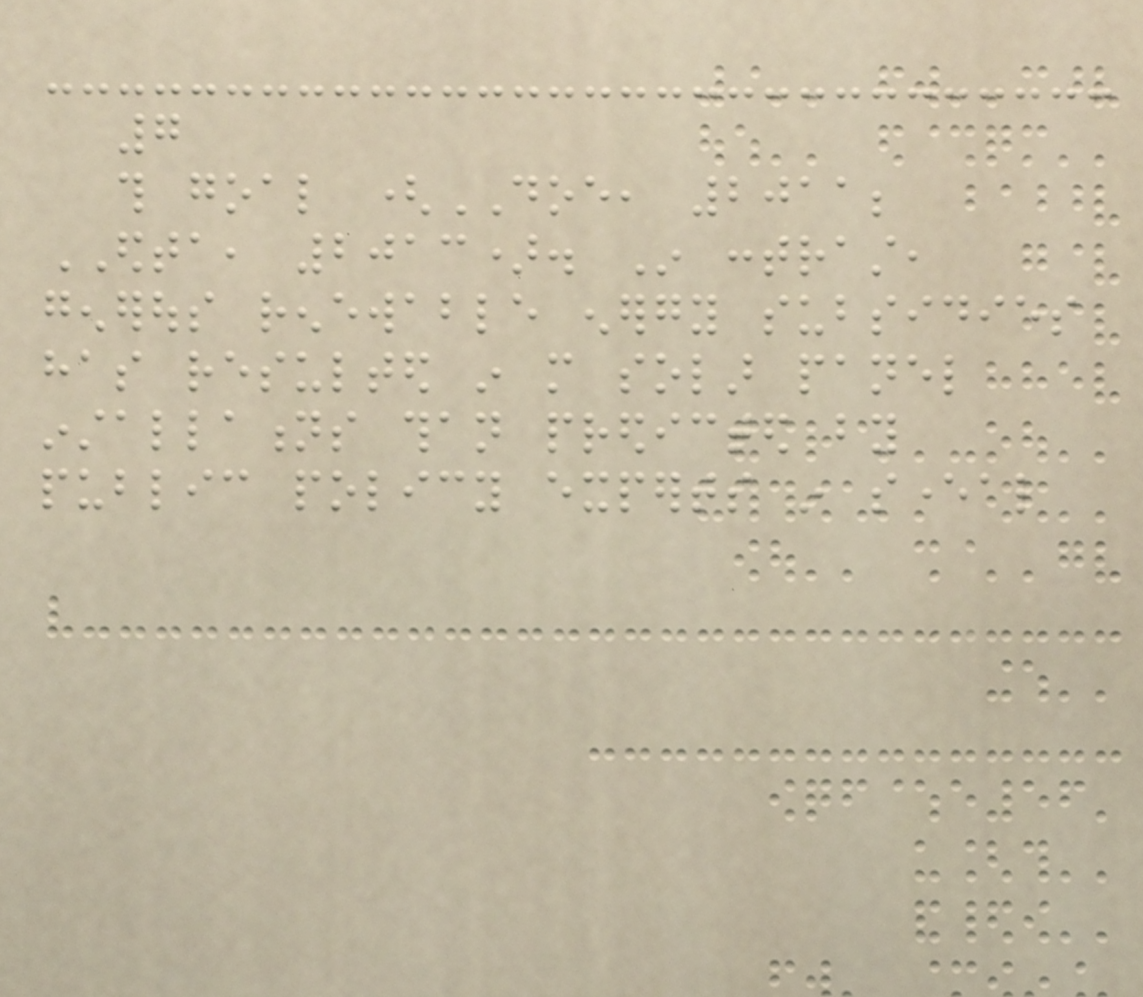7
this goal (DOE, 2011;
EDTA, 2013). In contrast,
generous renewable energy subsidies
has resulted in more solar panel
installations than predicted by
public policy experts in several
